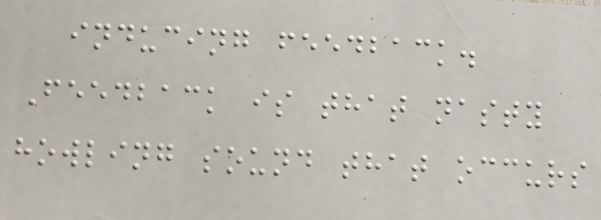inducing feedback.
Feedback is that nasty
howling sound that occurs
